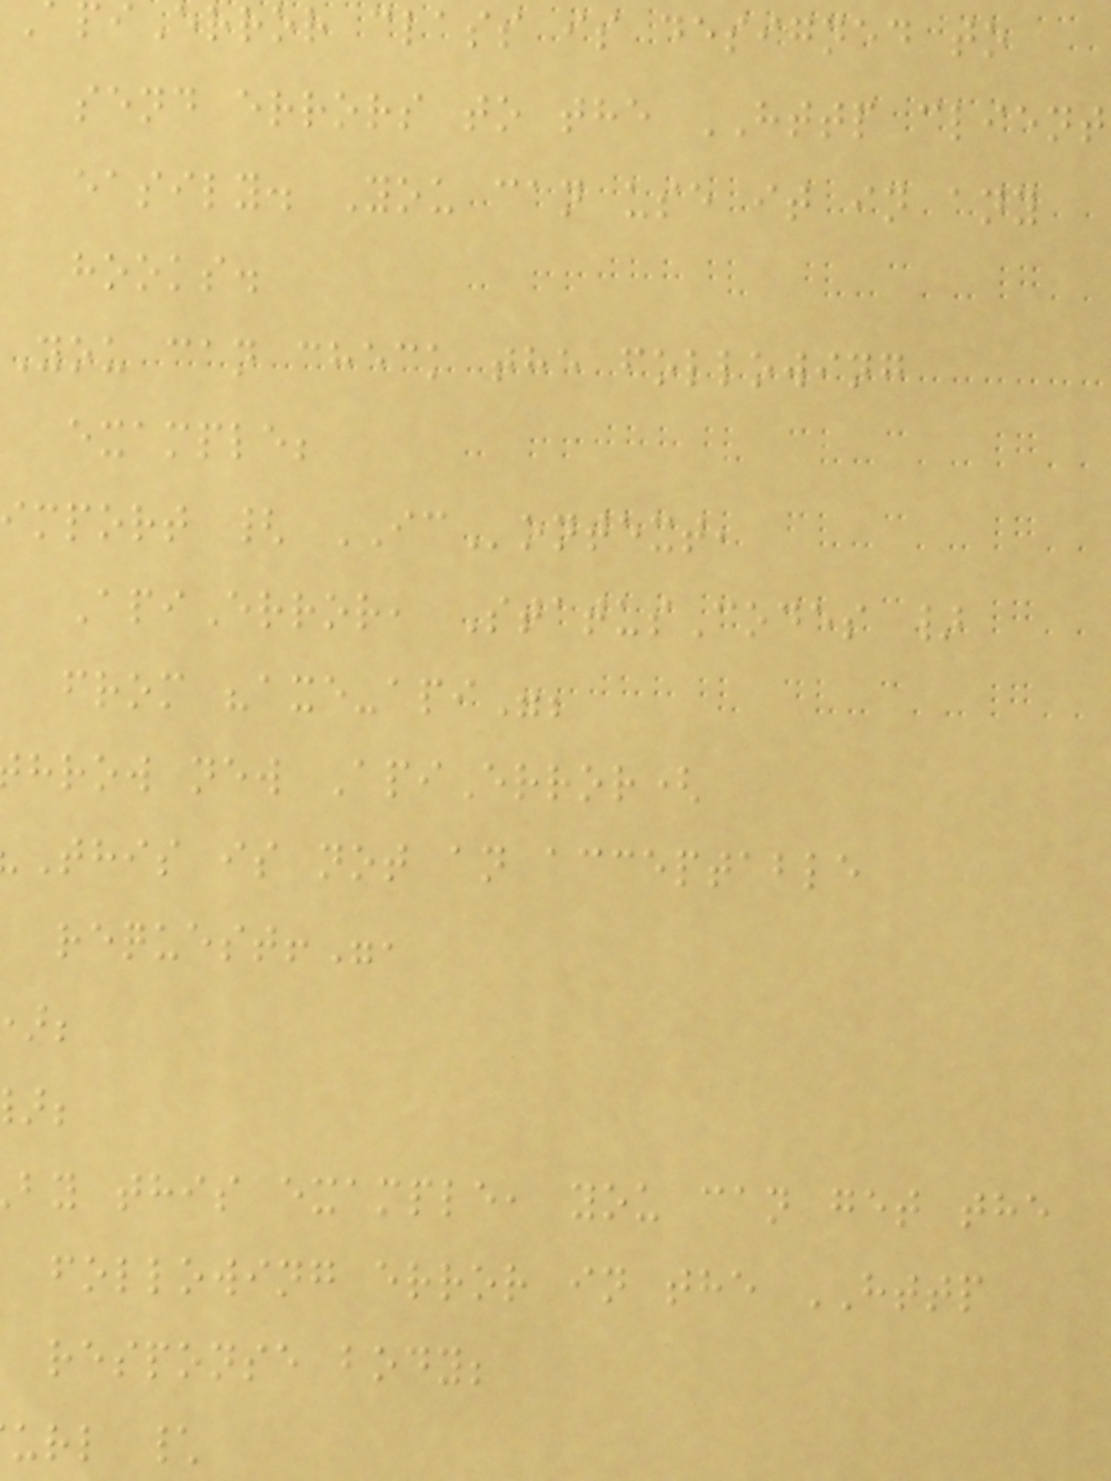iError class is designed to
send errors to the HTTP client
easily. You can use it in any
hooks.
You can check the following
example;
import { IContext,
ApiError, StatusCodes }
from "axe-api";
hrow new ApiError(
This is not an acceptable
request!",
by this example, you can get the
following error in the HTTP
response body;
url \
